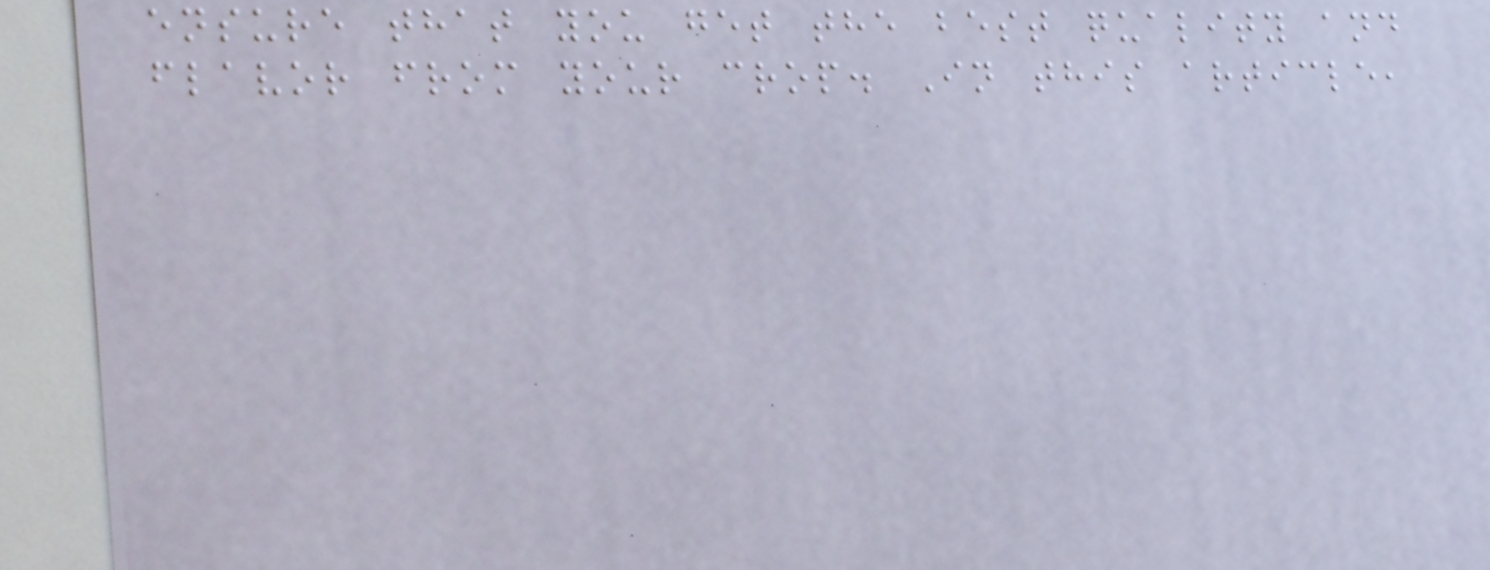ensure that you get the best quality and
flavor from your crop. In this article,
